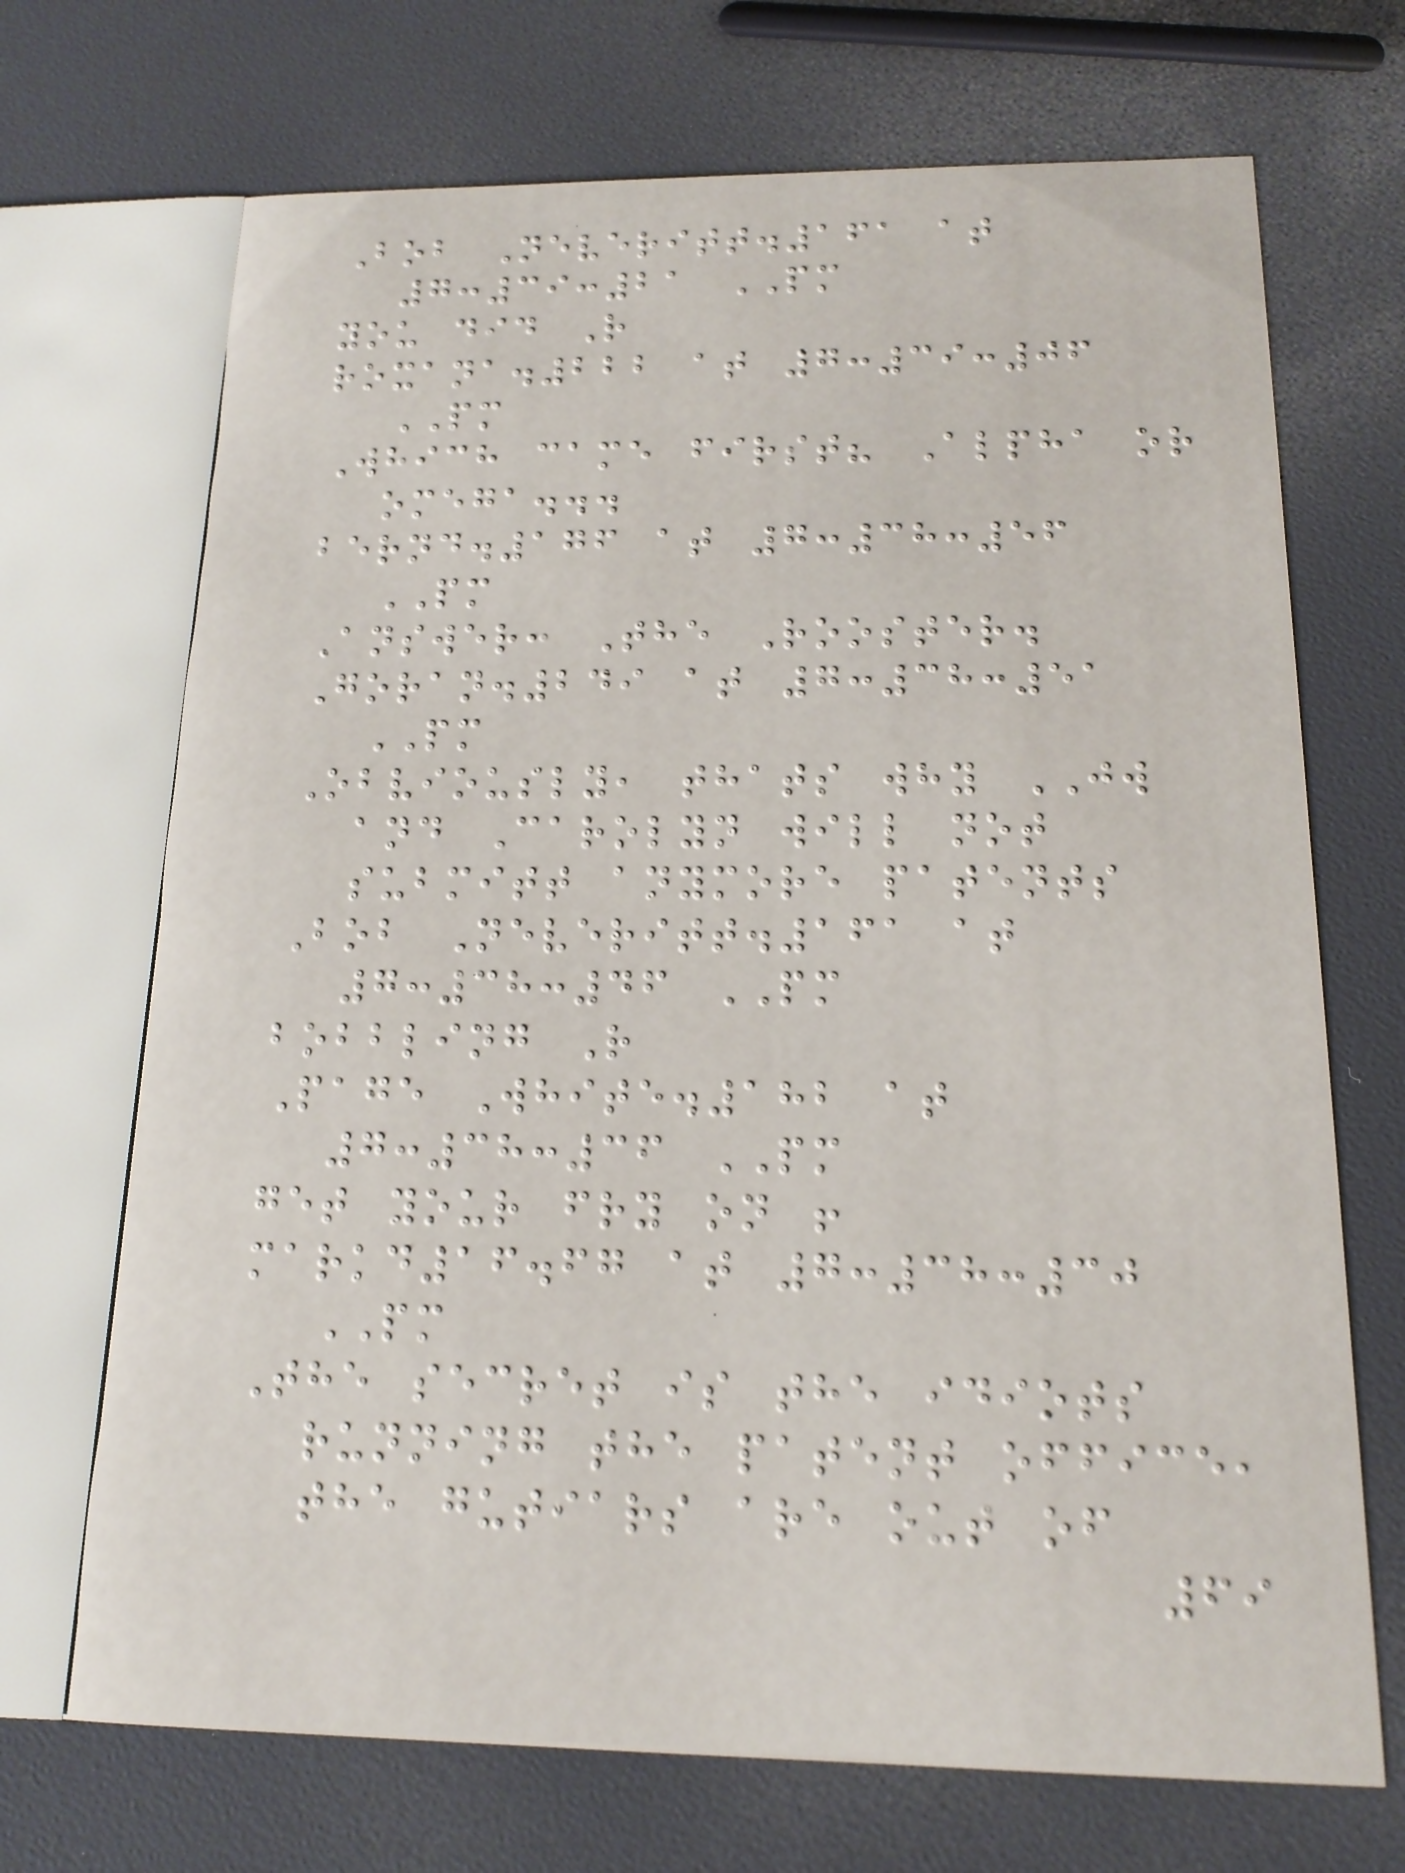Bob Neveritt.161 at
7:39:21 PM
you did R
roxana.222 at 7:39:06
PM
Which came first? Alpha or
omega...
bernd.176 at 7:38:56
PM
Answer: The Rooster.
Goran.249 at 7:38:51
PM
Obviously, thats why JW
and Carolyn will not
submitt anymore patents
Bob Neveritt.161 at
7:38:46 PM
bobbling R
Page White.182 at
7:38:36 PM
get your fry on !
markd16.67 at 7:38:30
PM
The secret is the idiots
running the patent office,
the gutiars are out of
69
